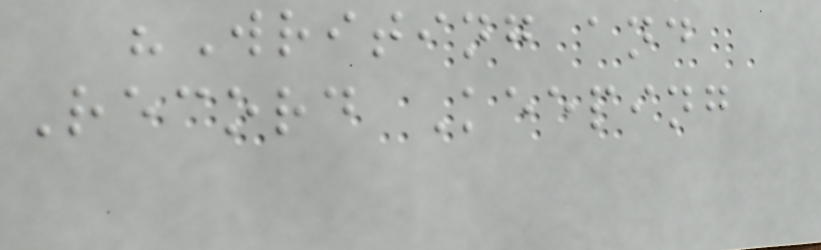"Writing and
Record Keeping
